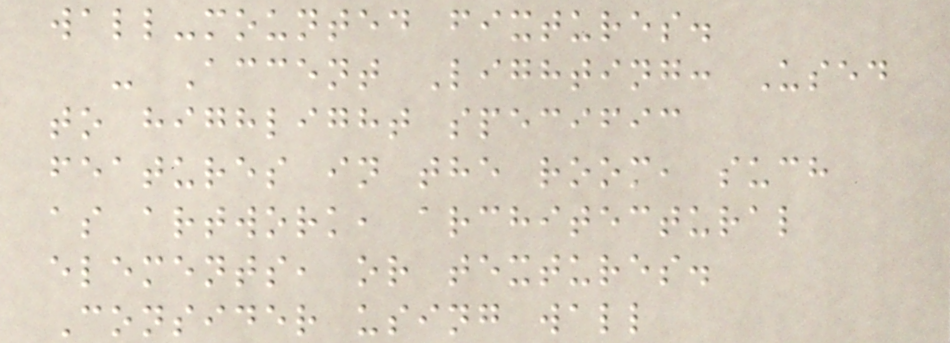wall-mounted fixtures.
- Accent Lighting: Used
to highlight specific
features in the room, such
as artwork, architectural
elements, or textures.
Consider using wall
